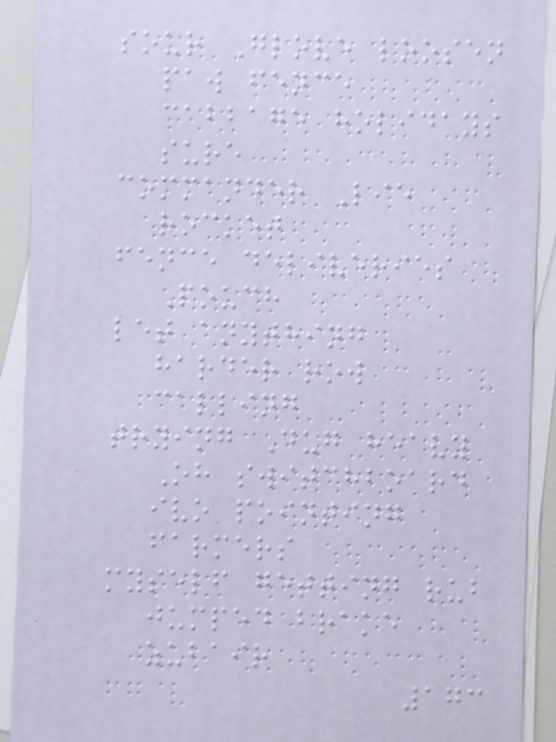sour Glove loosen
paw fence
cabbage holidays
sure
commander Lie
rocket
fence deliveries
Pouch
let anything
harder row
calling
trying Dug heavy
Oh switchboard
ivo pointing
farmers
myself getting rub
jumped brake
zubair
173
